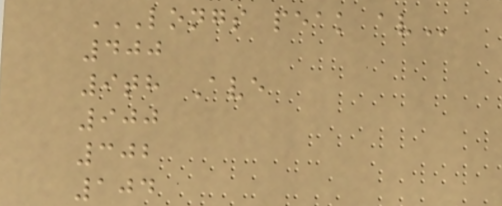LONGS PEAK AV
400
9th Ave
900
302
104
